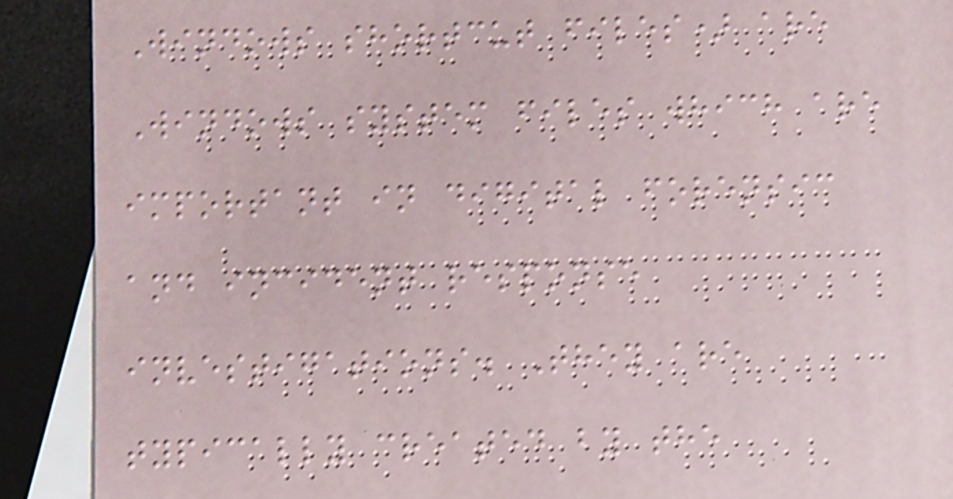Windows shortcut files) are
Windows system files which are
important in digital forensic
and incident response
investigations. They are
typically created by the
